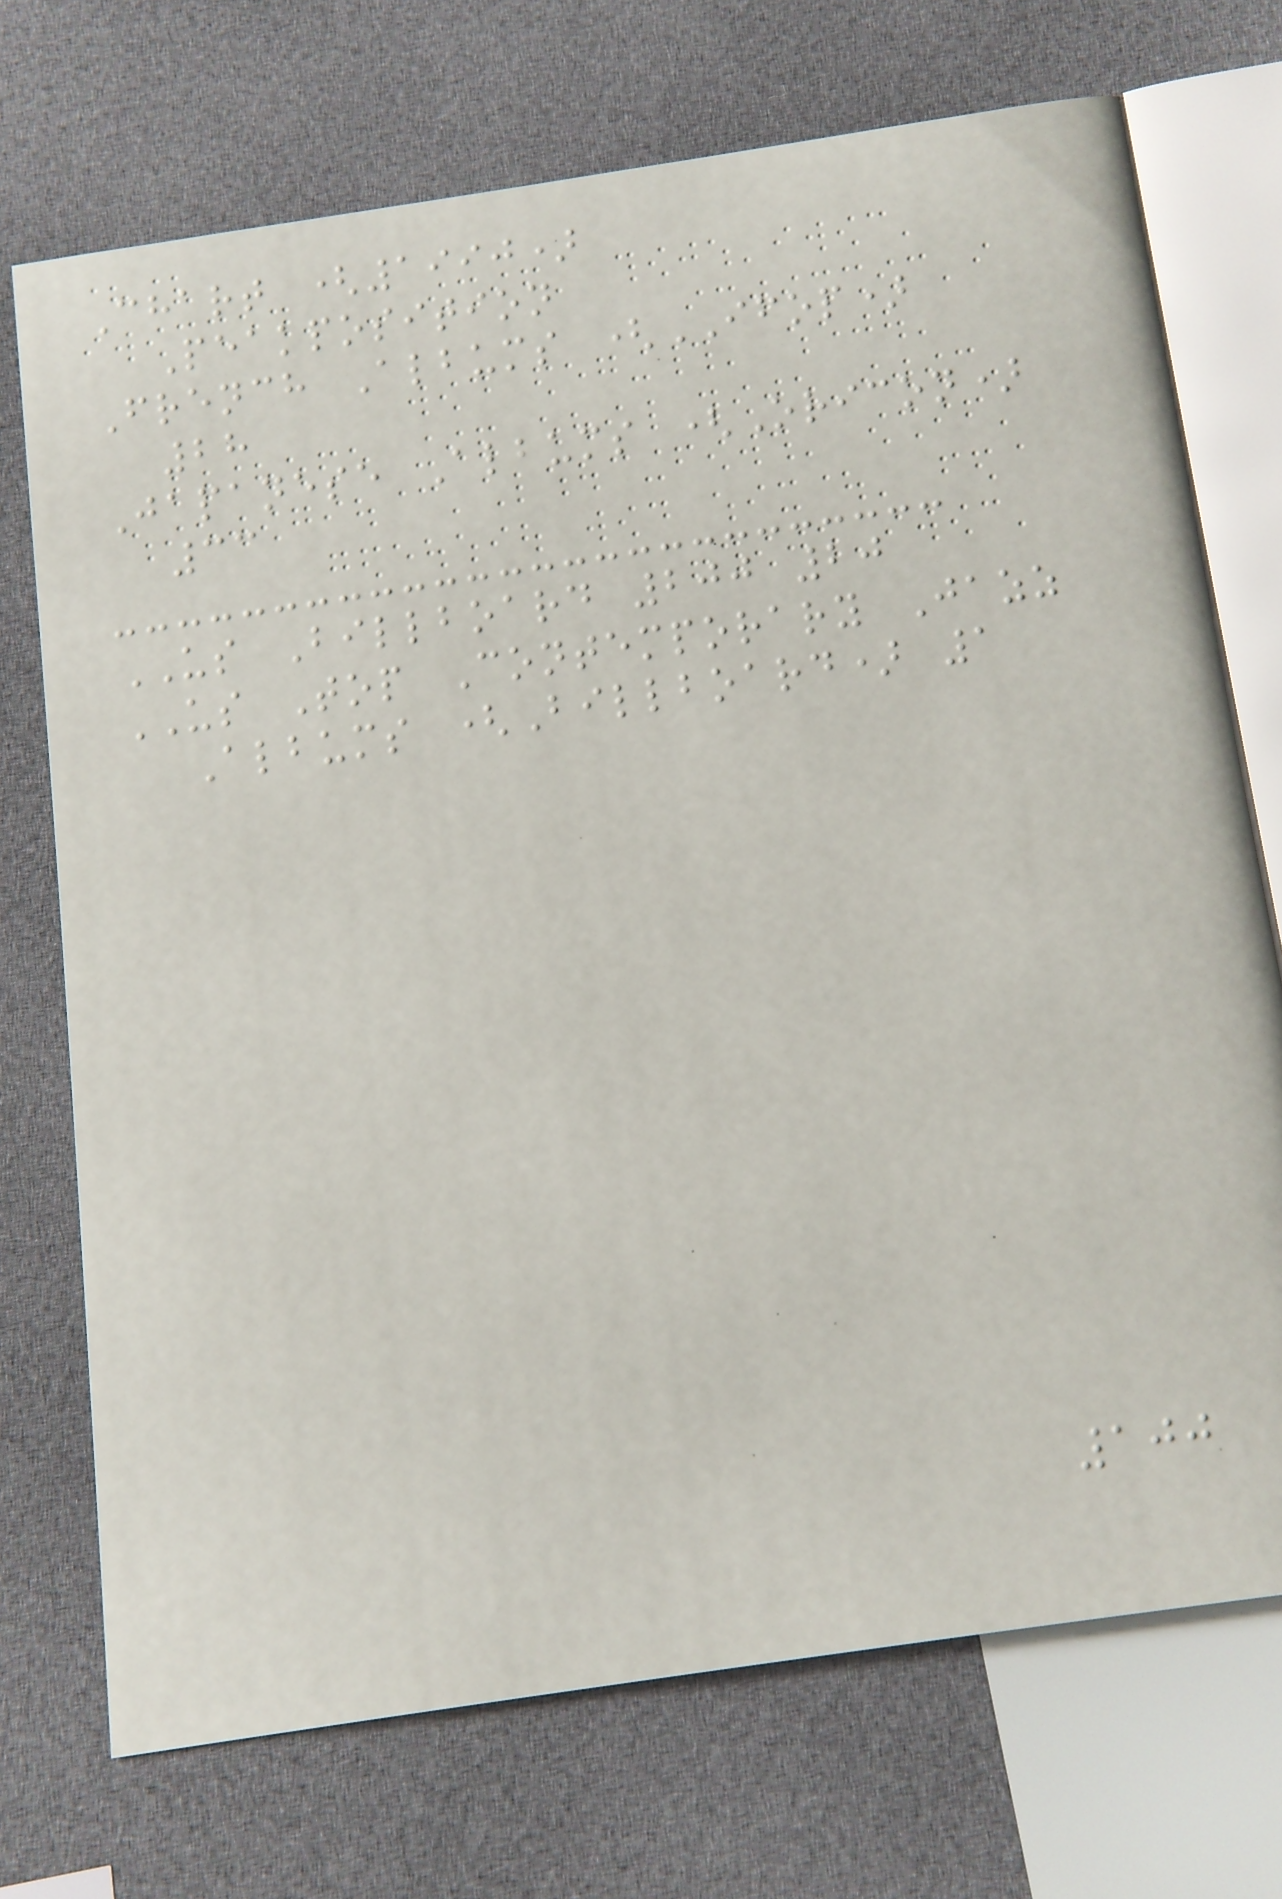Chart (1990)
Peakposition
French Albums (IFOP)
28
Japanese Albums (Oricon)
33
US Billboard 200 20
US Top Contemporary Jazz
Albums (Billboard) 1
100
